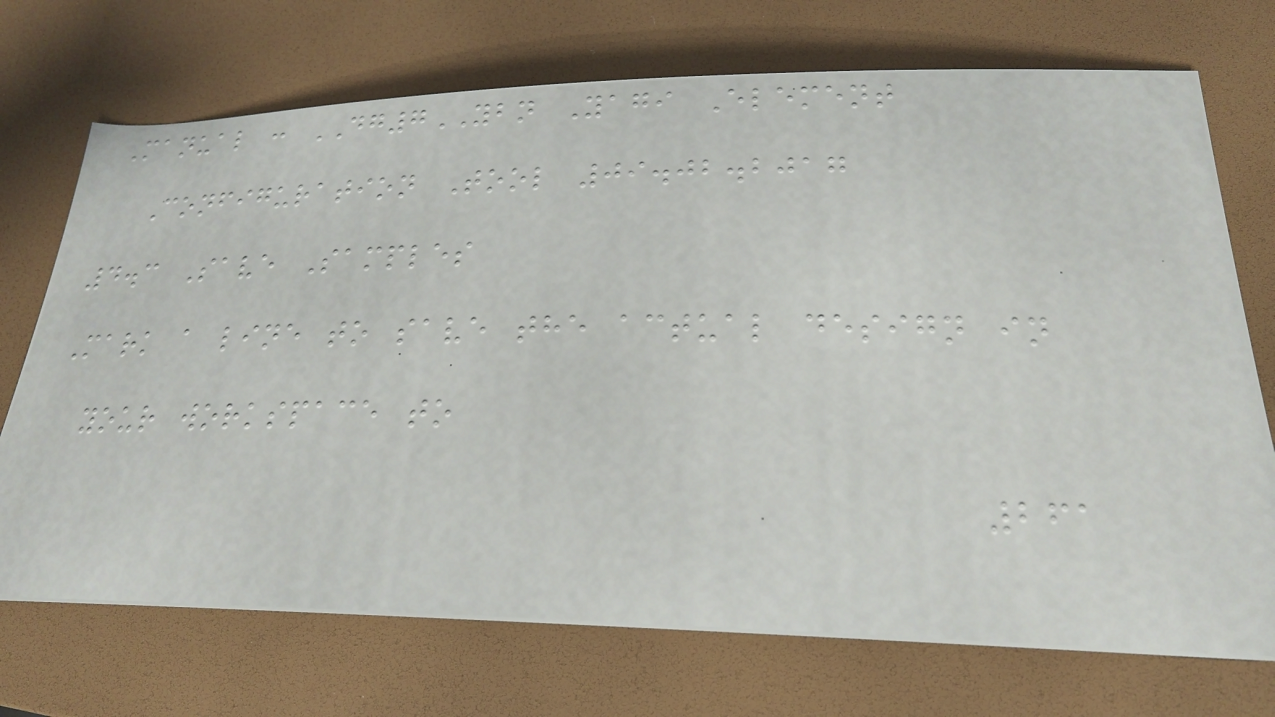Manual : DG7YBN Yagi Element
Configuration Tool 09.02.2017
4.3 Save Samples
Mark a line to save the actual design in
your workspace to
261
